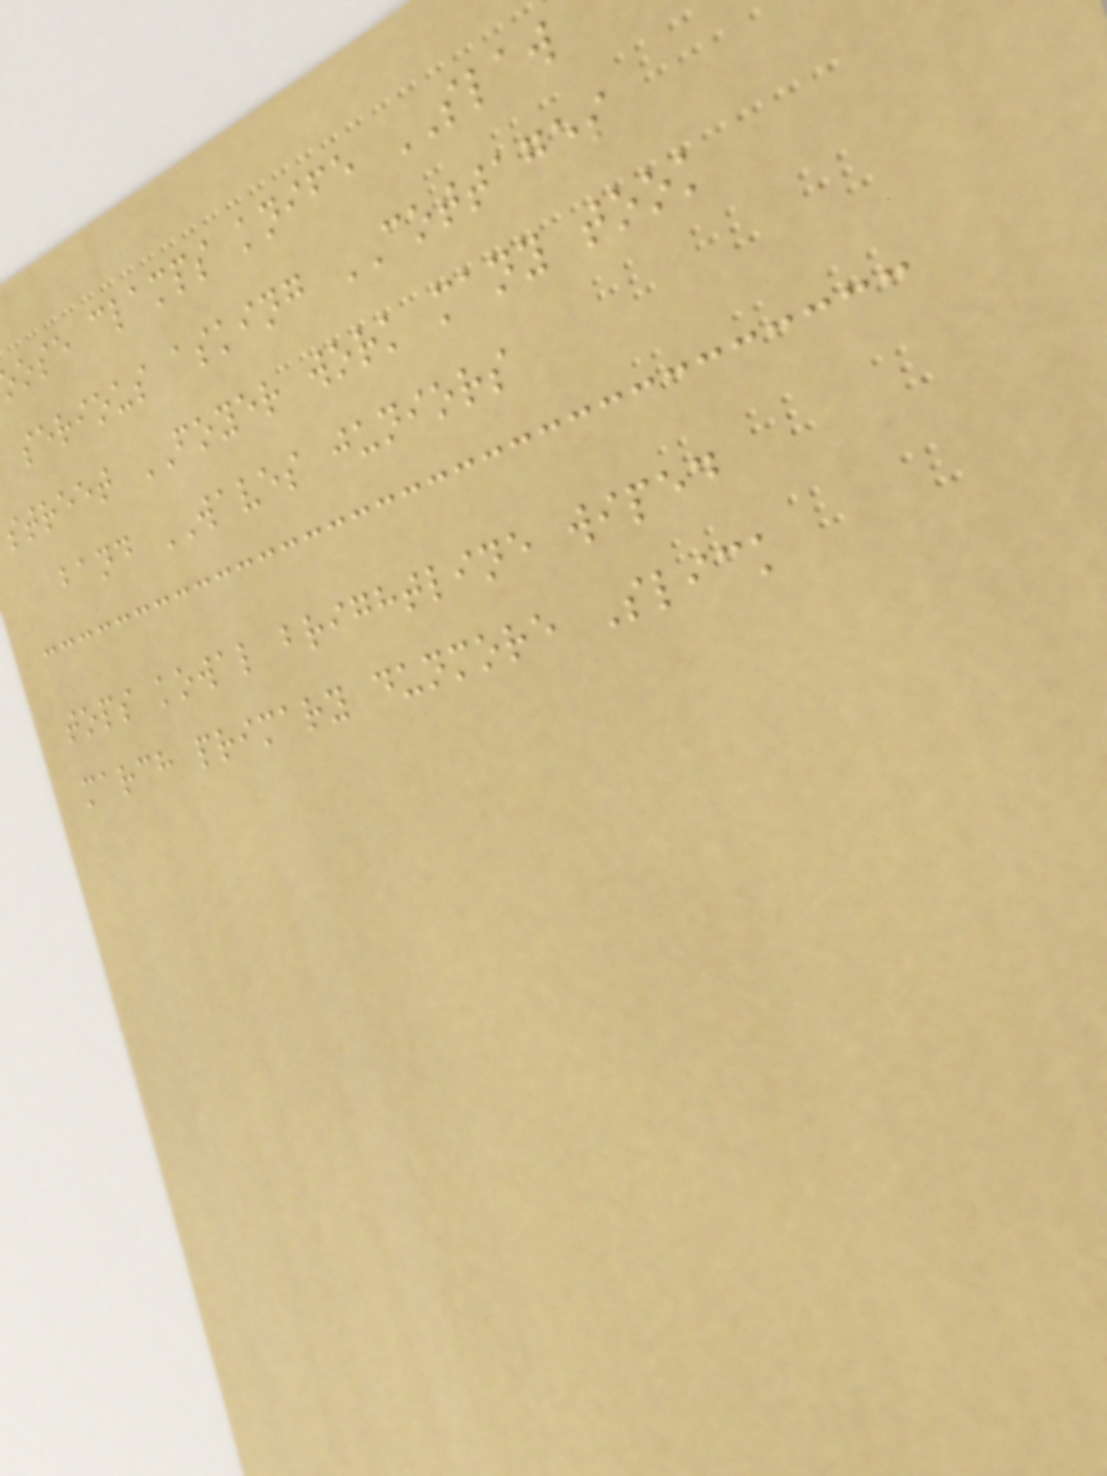ose clamps knife SLAW
serious asking COTTAGES
street FOYER work many took
band WAVES juniors
tops kowal brightline wiped
march primary dunmore Slick
